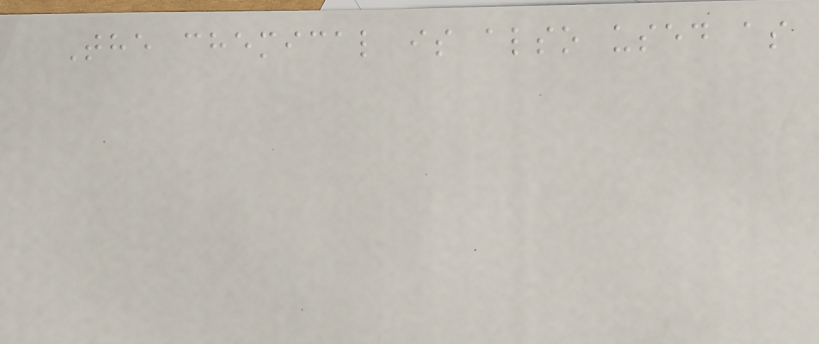The chemical is also used as
